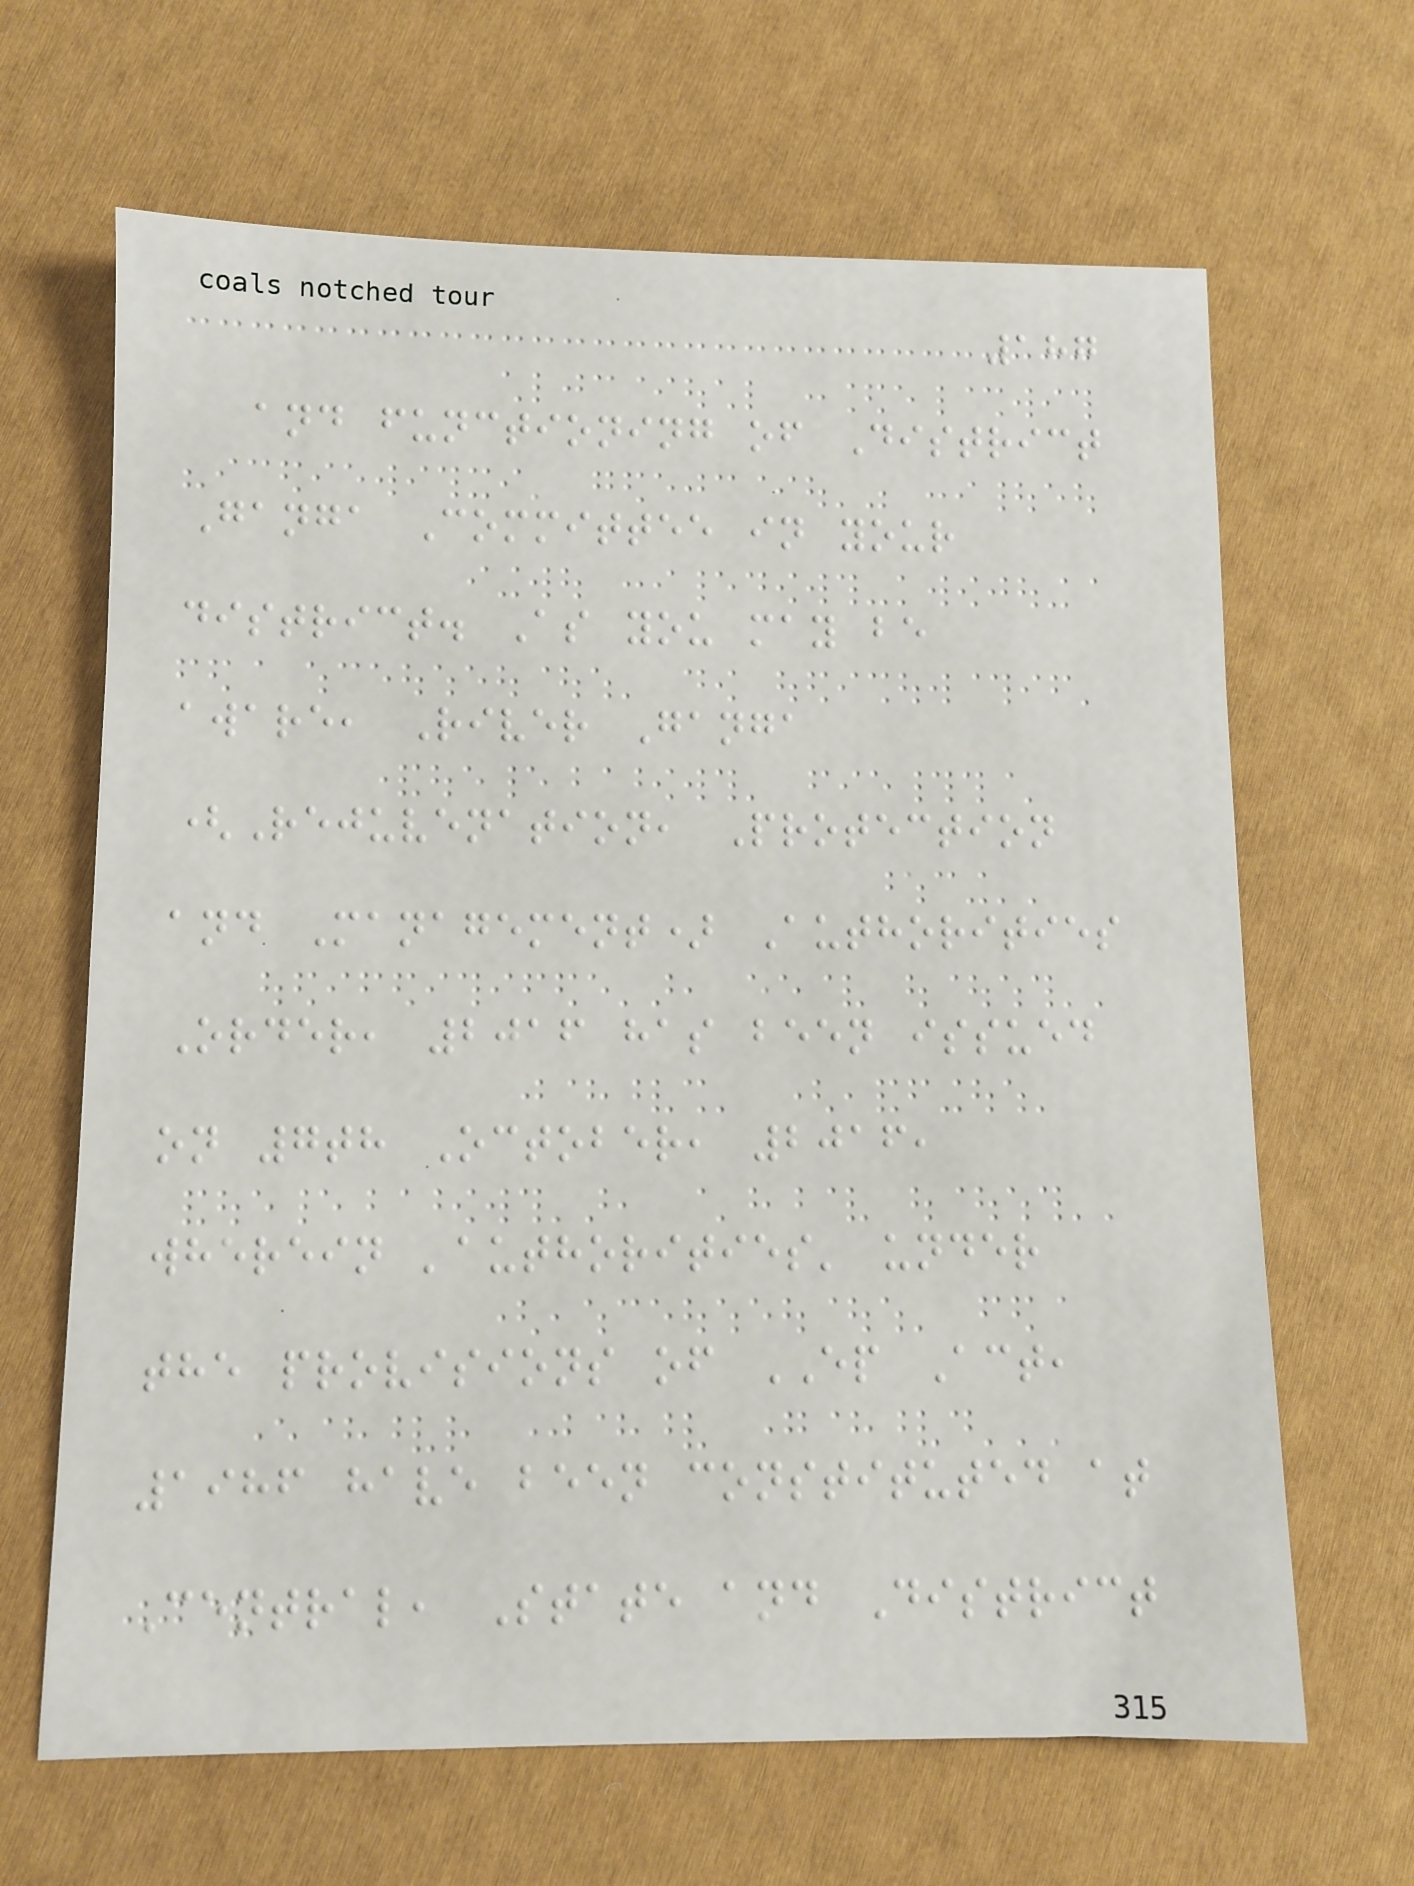187
and functioning of District
Ganga Committee in your
district. As you may be
aware, River Ganga
(Rejuvenation, Protection
and Management) Authorities
Order, 2016 has been issued
on 7th October, 2016,
wherein 'authorities' under
the provisions of EP Act,
1986 have been constituted at
Central, State and District
